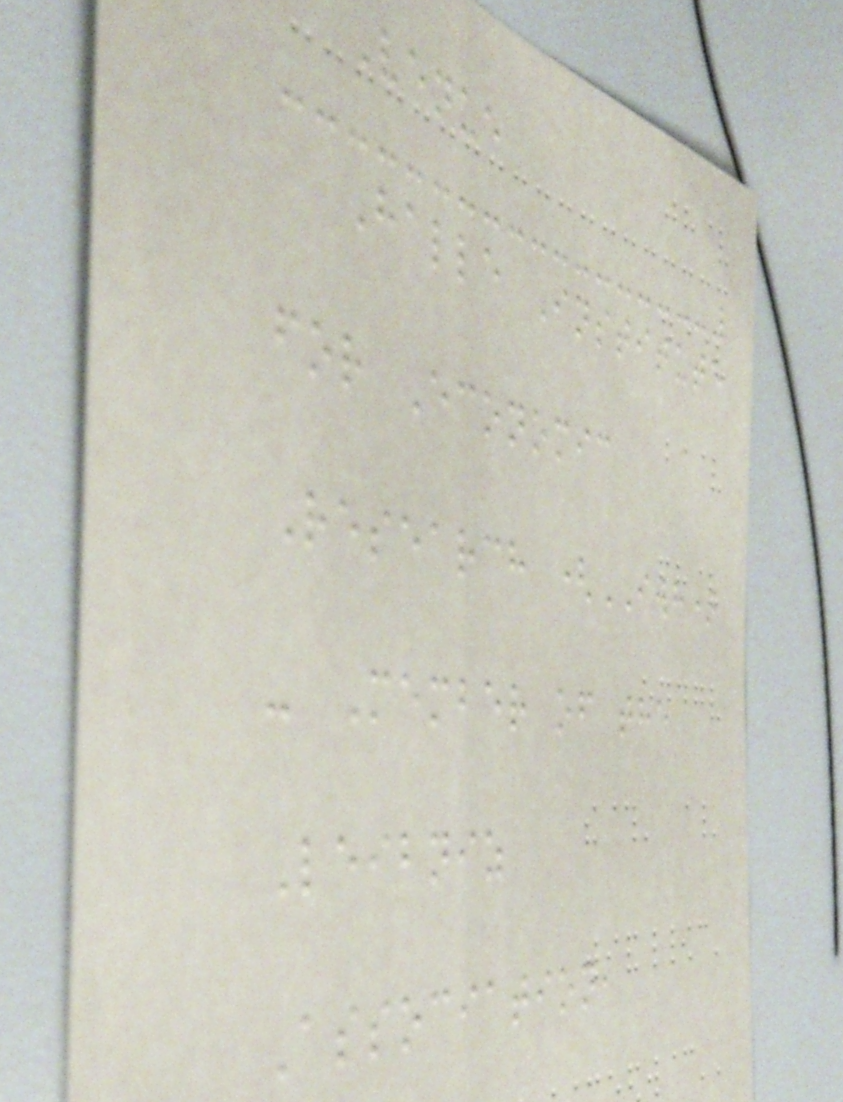Venue
Halle Institute
for Economic
Research (IWH)
- Member of the
Leibniz
Association,
